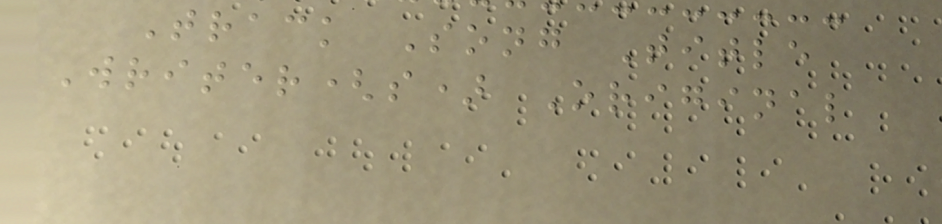Track Song Title
Writer(s) Original
